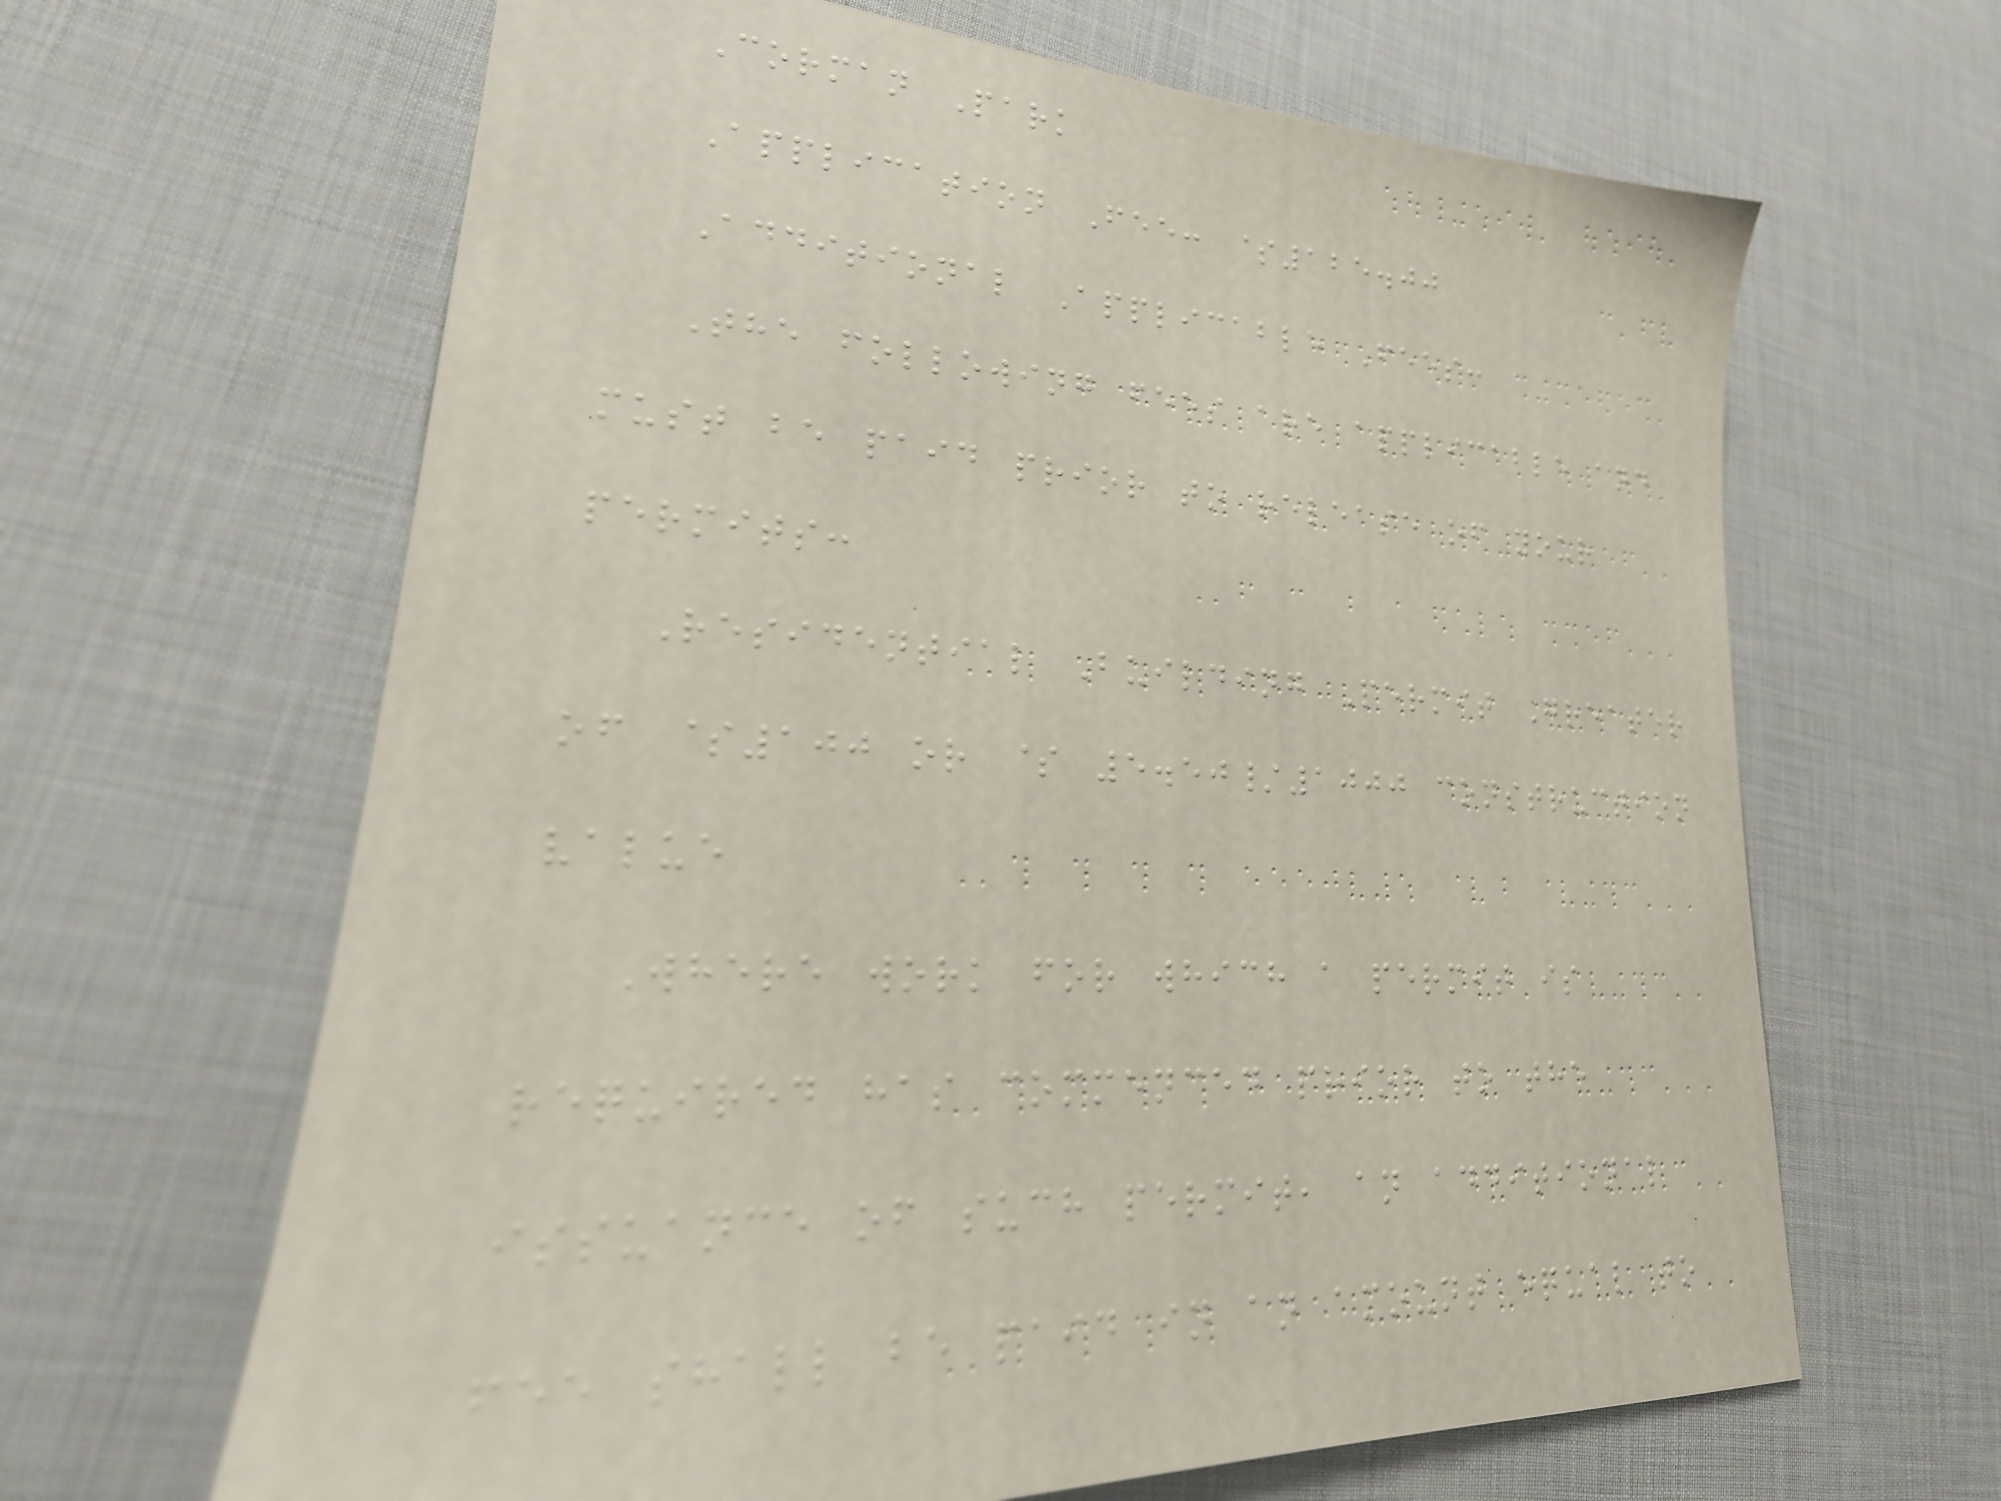Corman Park
Application Fee: $125.00
Additional Applicable Fees:
The following fees are applicable and
must be paid prior to release of your
permits:
Residential Building Permit Greater
of $100 or $ 5.50/1000 construction
value
Where work for which a permit is
required has commenced prior to the
issuance of such permit, an additional
fee shall be paid in an amount equal to
